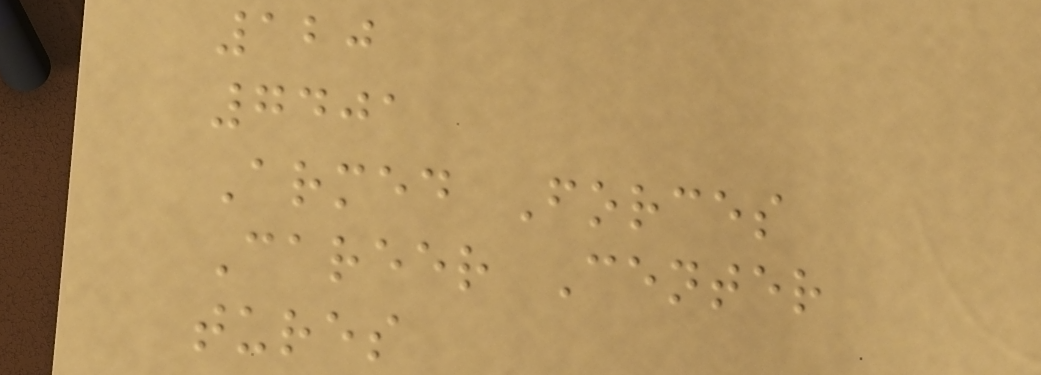120
7401
Armed Forces
Career Center
tures
